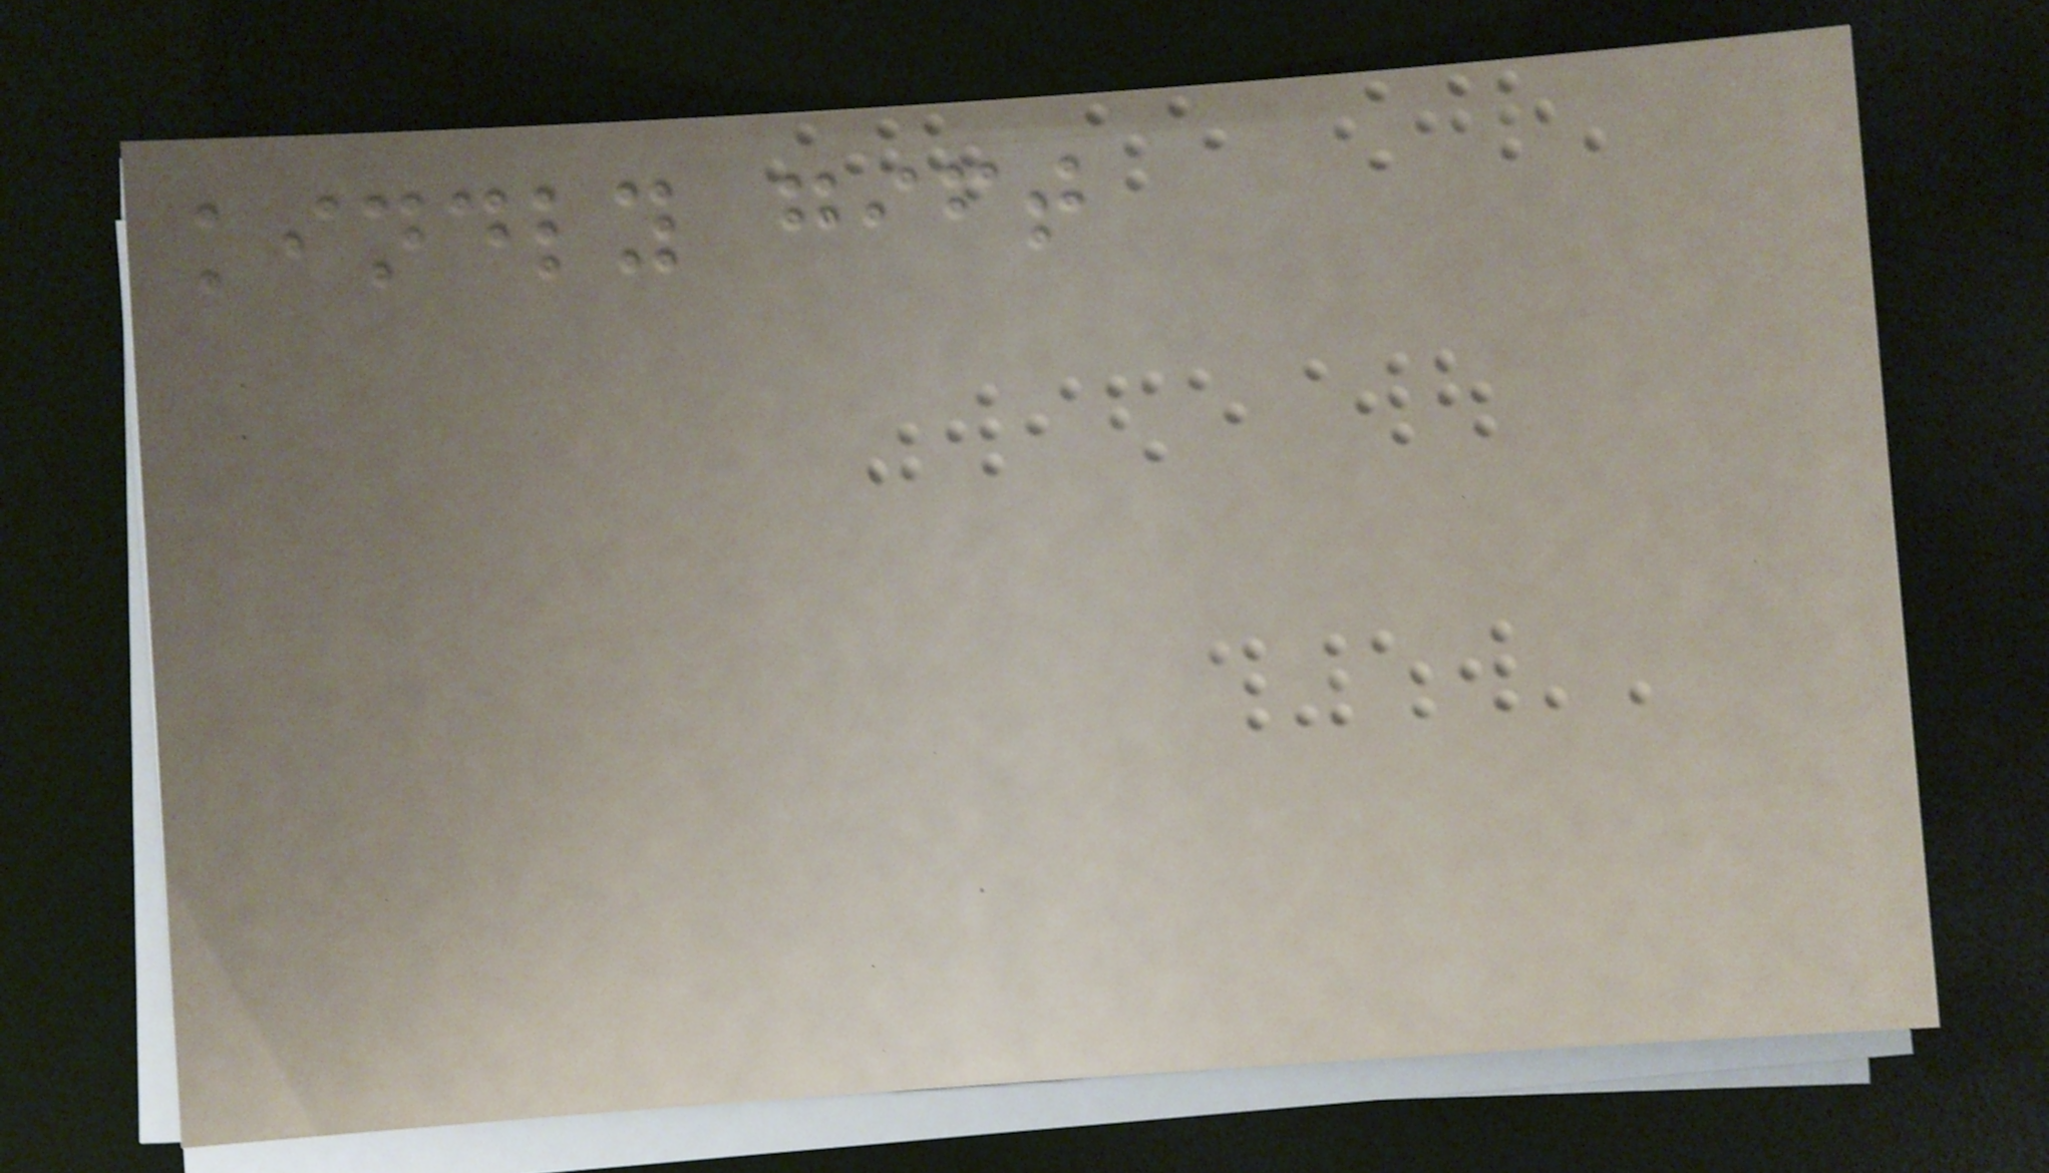kindly gift
